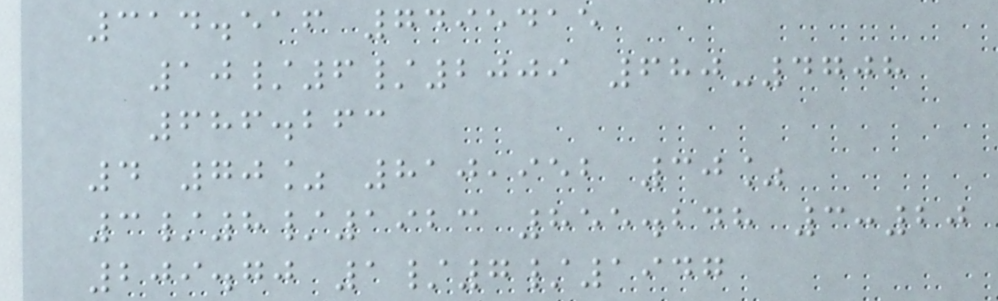314.516 7495415
10/6/2009 680-4708
686.263
4 70% 810,952 30%
3/8/1923 855.248 3:20
209.70 1/7/1947
